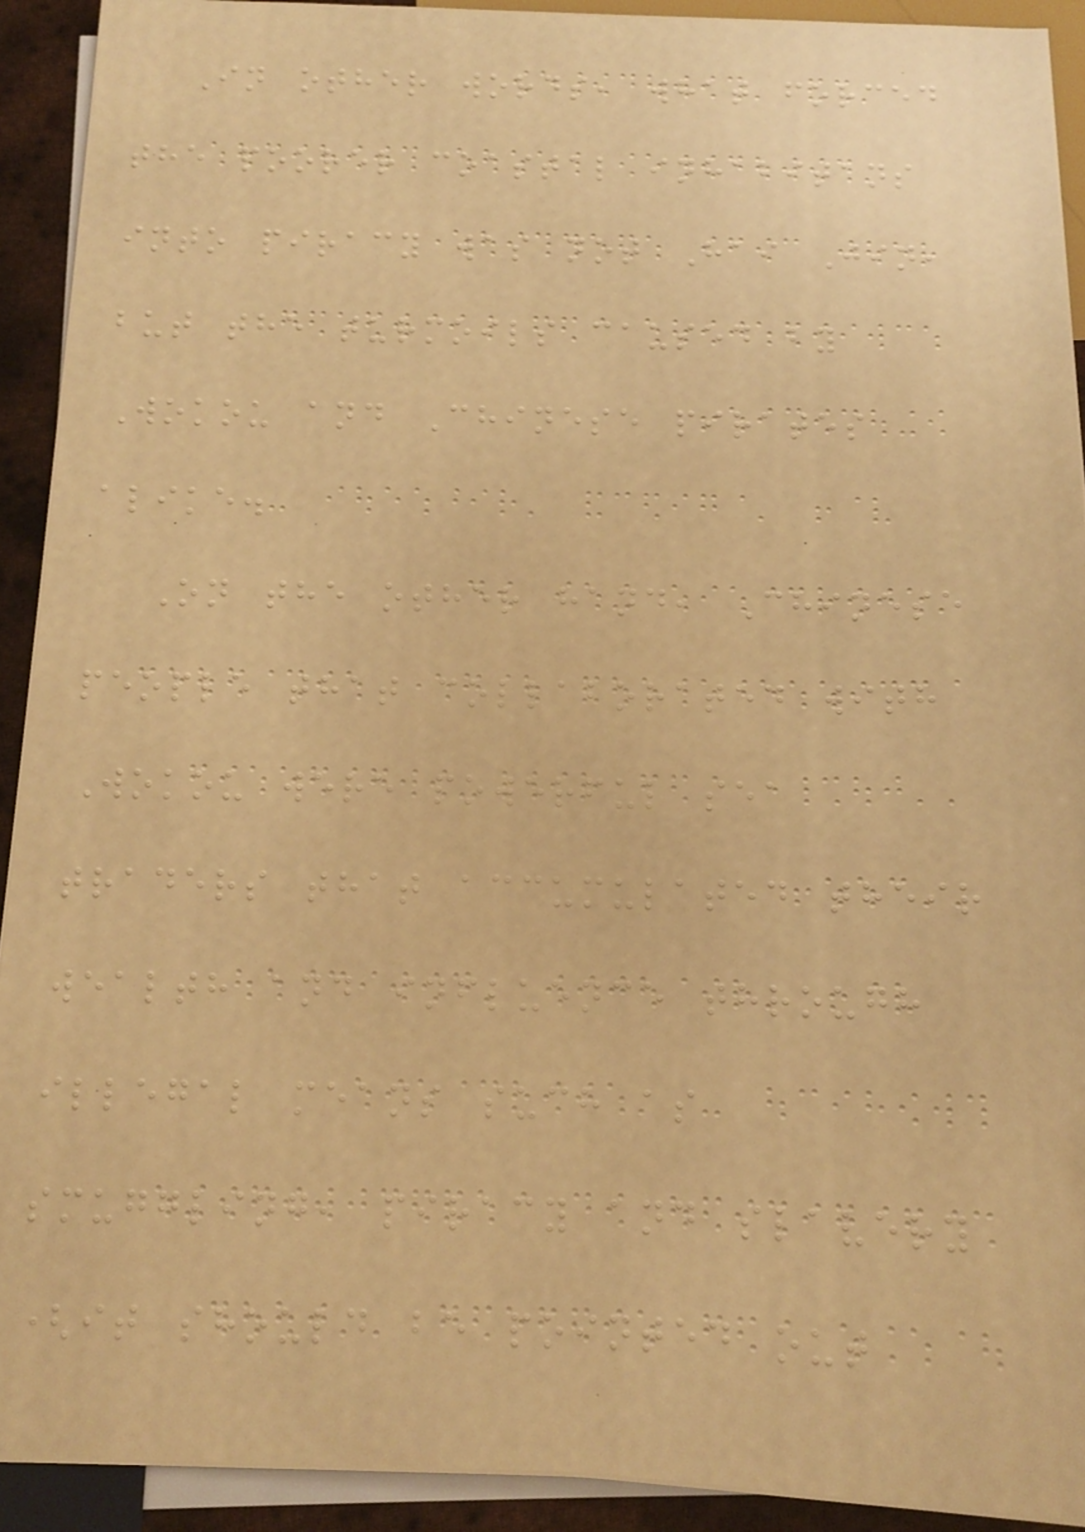In other words, what forced
the poorer coastal inhabitans
into piracy was not Hai Jin,
but the turmoils caused by
Wokou and Chinese pirates
alike.
On the other hand, Chinese
people that collaborated with
Wokou were powerful sea
traders that accumulated their
wealth and influence through
illegal means such as
smuggling, piracy and slavery
(it should be pointed out
